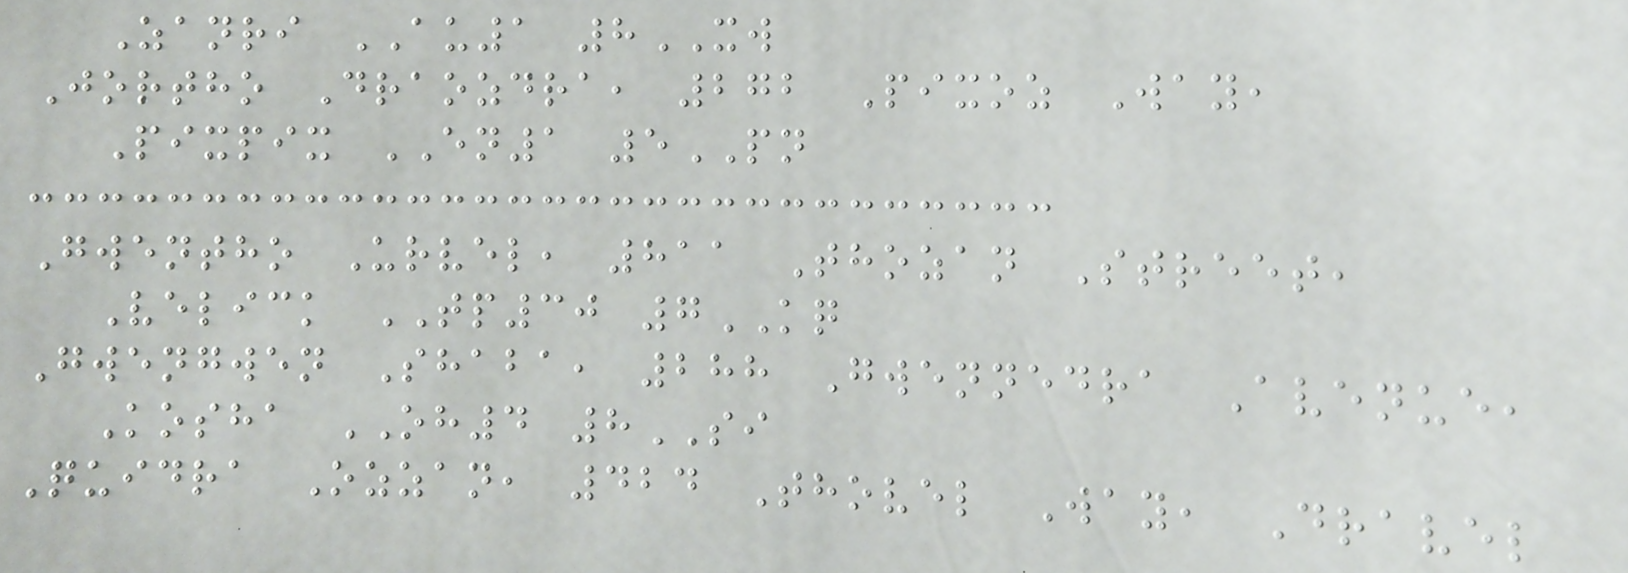Zanri AU1 8XW
Jortho Draozdra, 272 Pixoz Way,
Pixpix EN1 5PN
Gwentho Urvel, 811 Thozan Street,
Velick TP30 7KQ
Gwengwen Shaba, 288 Gwennedra Avenue,
Kosha OH4 8SI
Quidra Ozzan, 424 Thovel Way, Dravel
